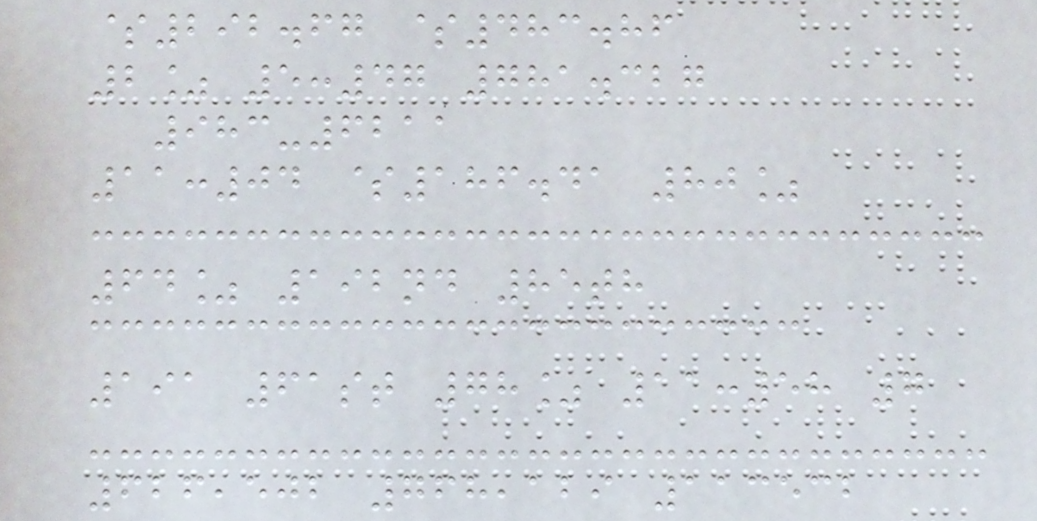$292.67 $483.86
2% 5:47 781.327
983-6211
11:04 $186.41 80%
64% 192nd 85th
191 61st 78% 11:58 7
626,502 768,129 113532
